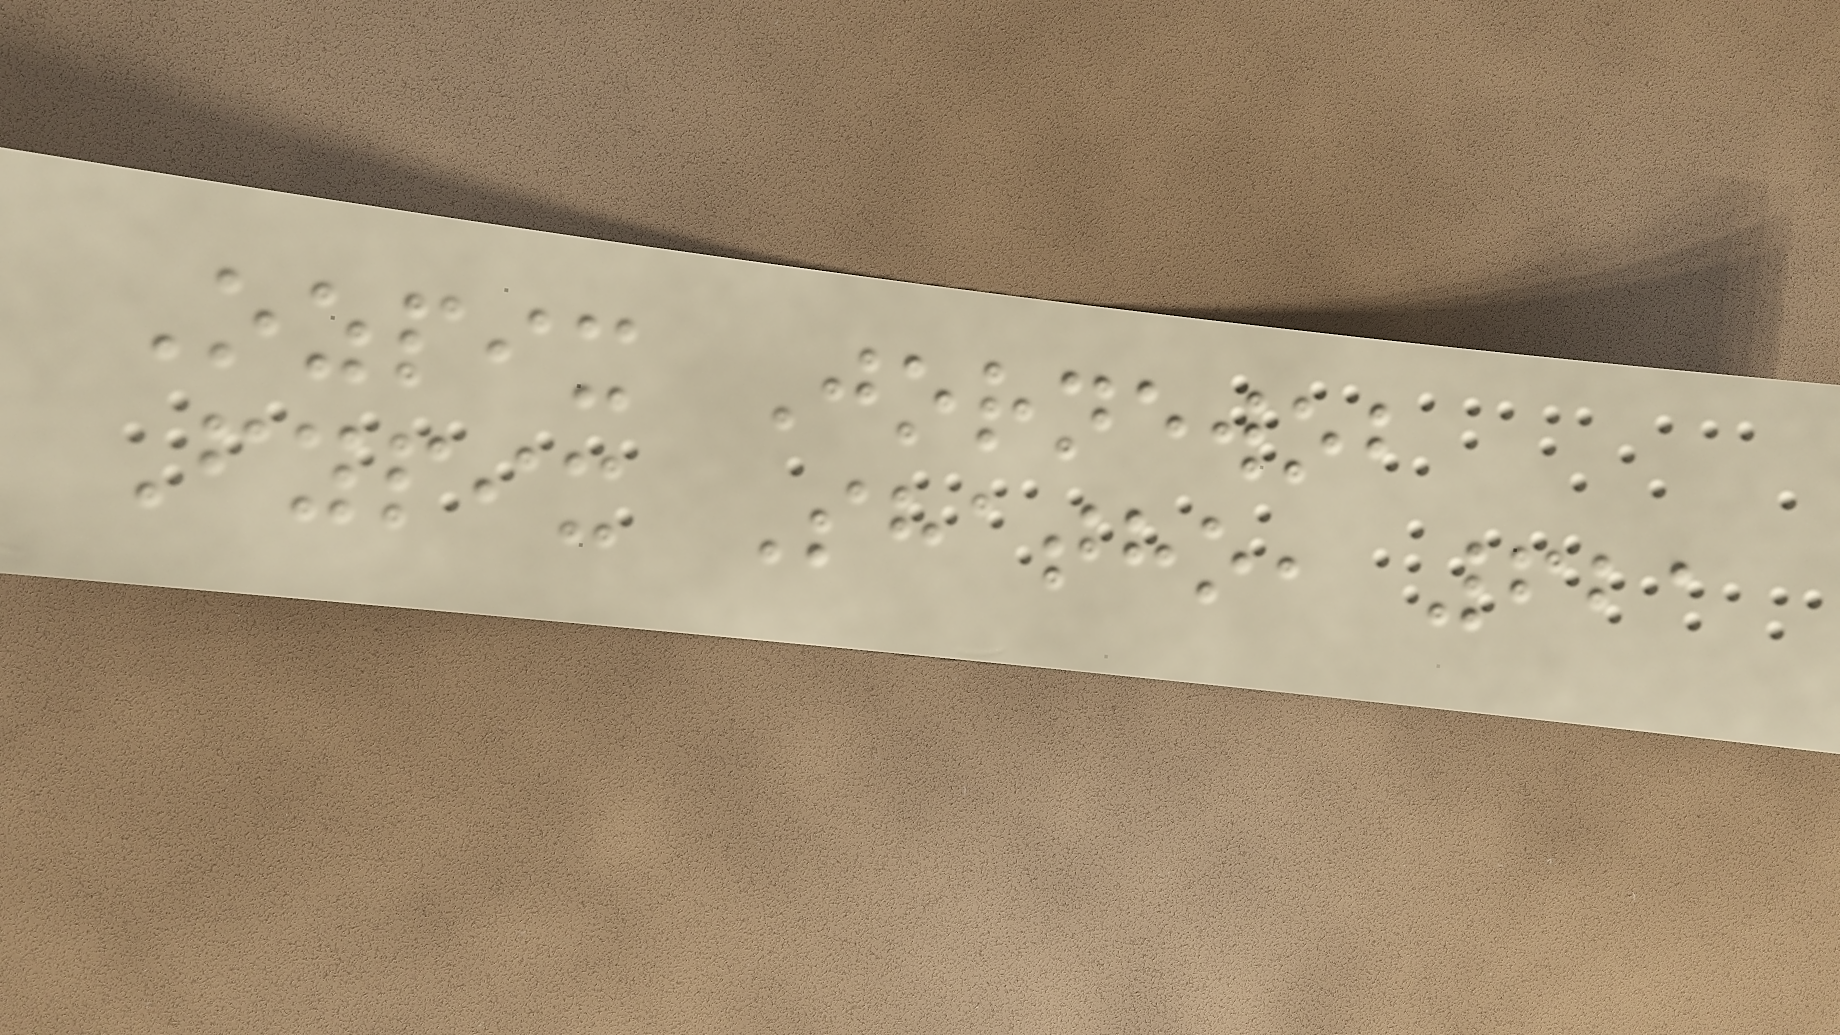Ozpix Jornewob
Fypix Shatho, 621
